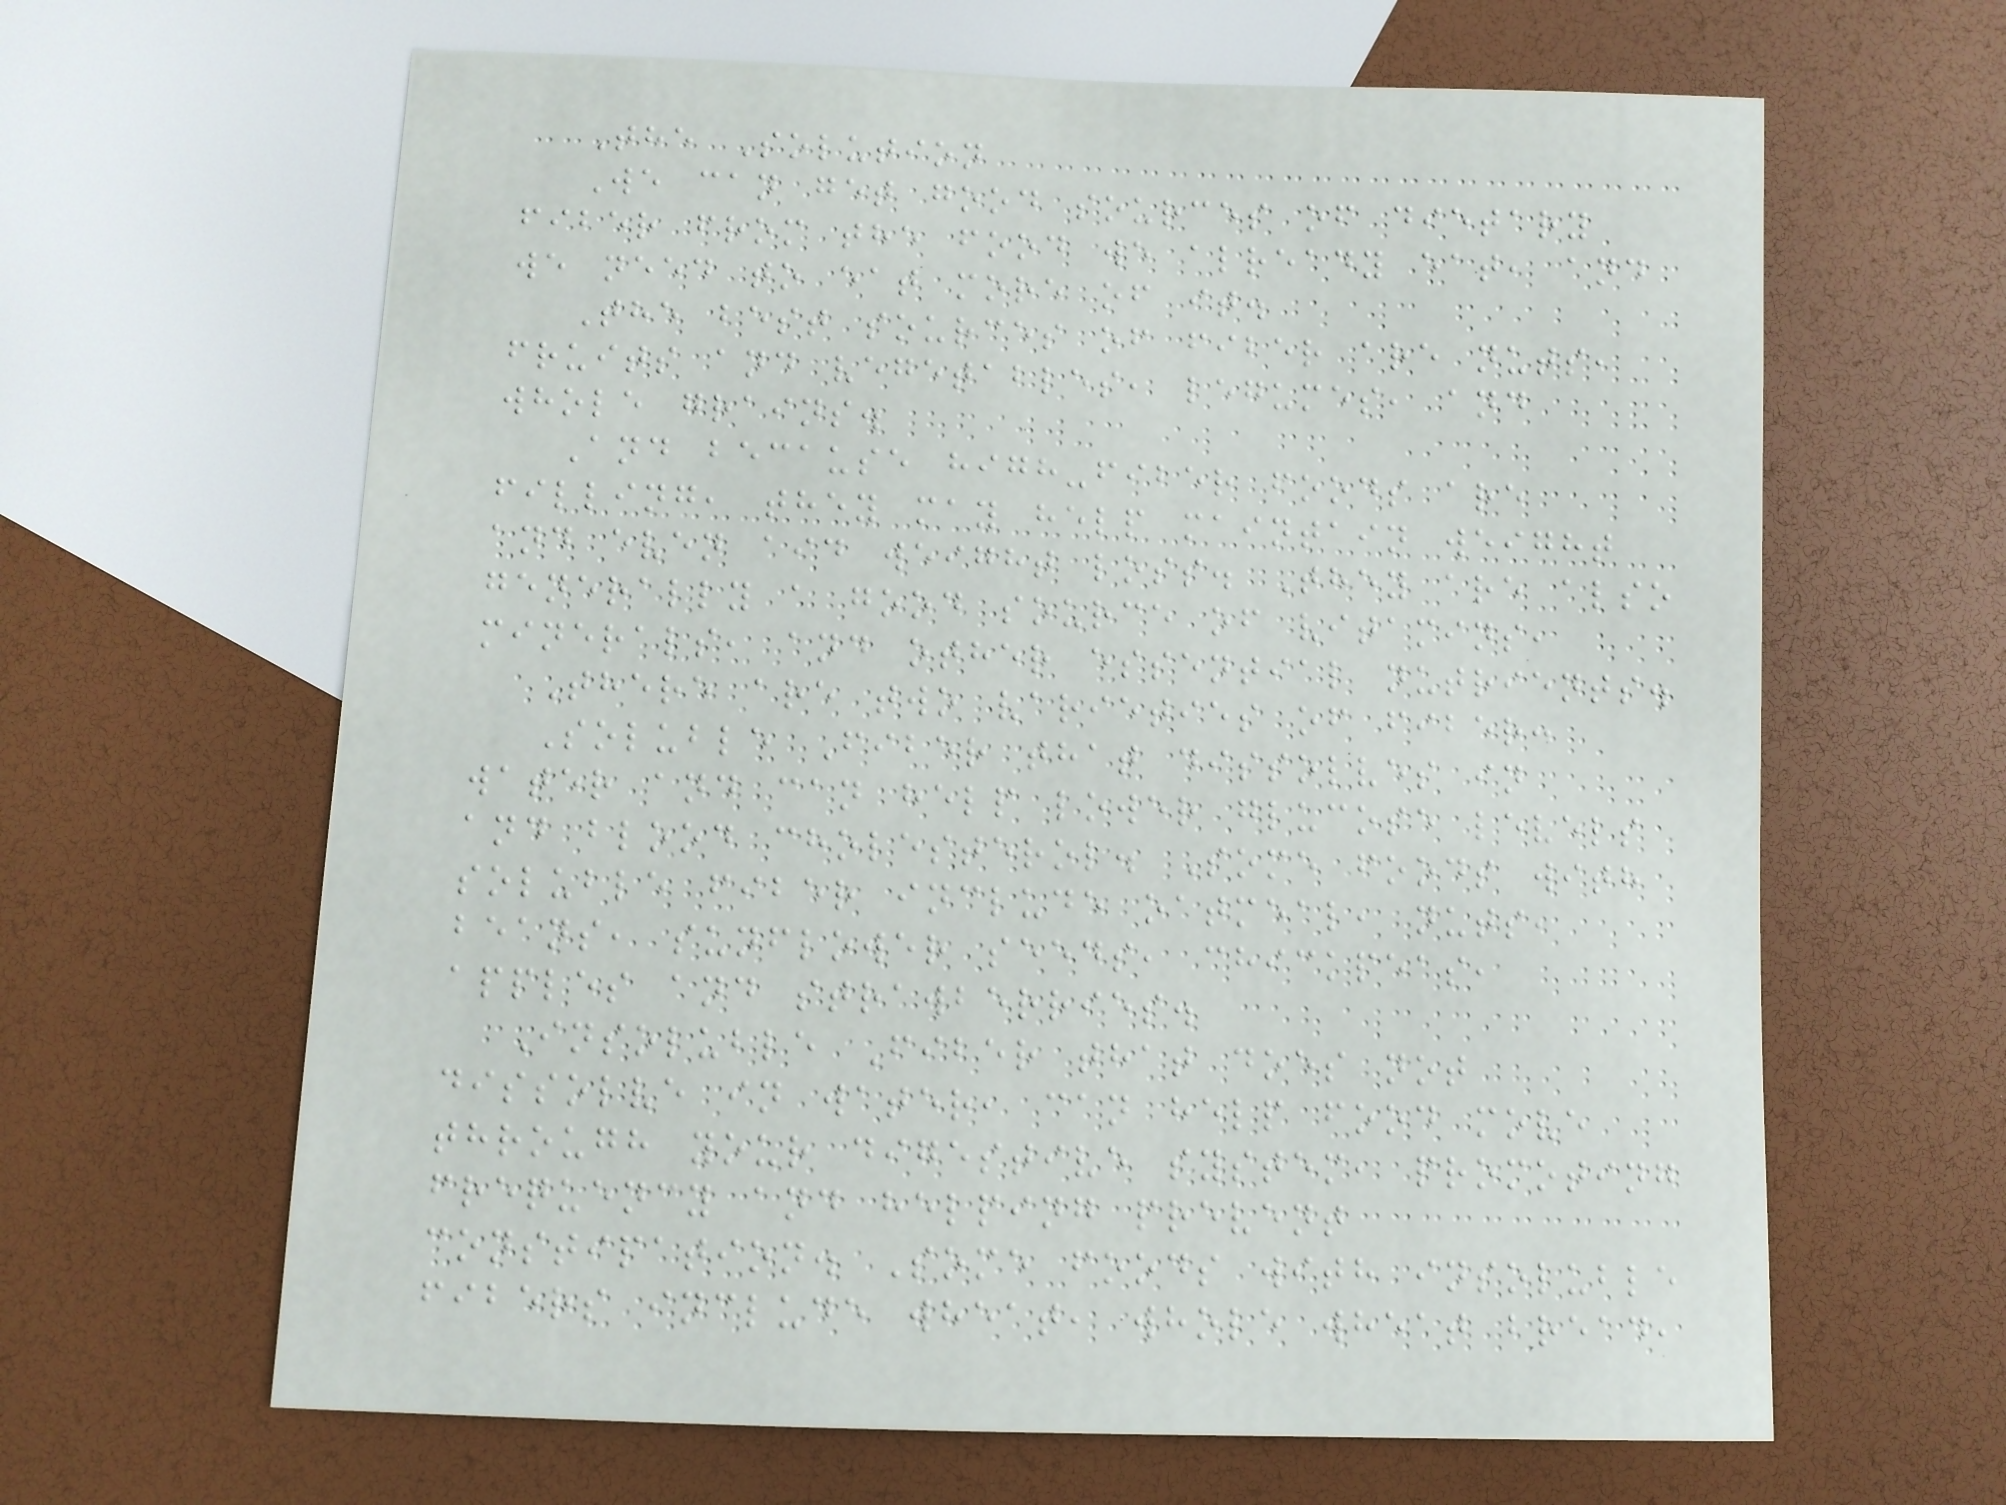The Solution
We can get good sources of dietary
fiber from the food we already eat, and
we need to eat more of it.
The best sources of fiber are nuts,
fruits and vegetables, legumes, and
whole grains.
And because high-fiber foods are
filling, they may help maintain weight
and even aid weight loss. They are also
generally a good source of vitamins,
minerals, and other essential nutrients.
There are two varieties of fiber:
Soluble Fiber that dissolves in
water and can help lower glucose levels
and blood cholesterol. Some foods with
soluble fiber include oatmeal, nuts,
beans, sunflower seeds, chickpeas,
apples and strawberries.
Insoluble Fiber that does not
dissolve in water, can help food move
through your digestive system, promoting
frequency and helping prevent
constipation. Some foods with insoluble
fibers include wheat, whole wheat bread,
